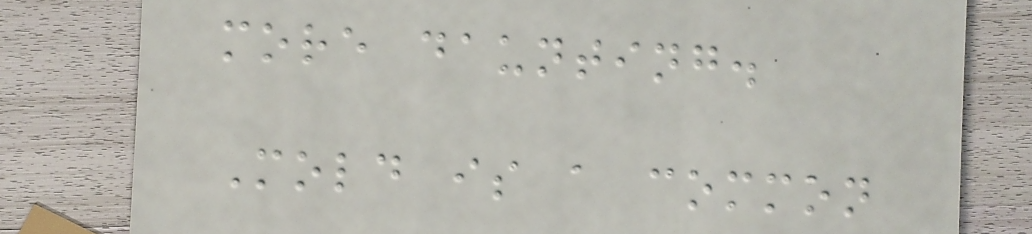more daunting.
Mold is a common
